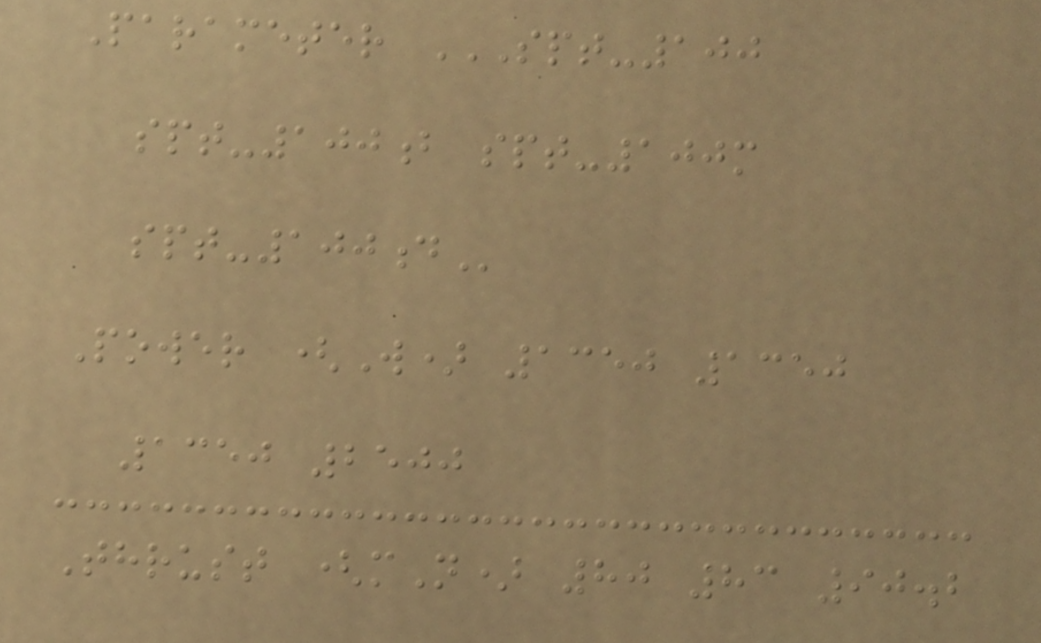Parameter SPT-100
SPT-100B SPT-100M
SPT-100D
Power (W) 1350 1350
1350 2500
Thrust (mN) 80 83 90.2
